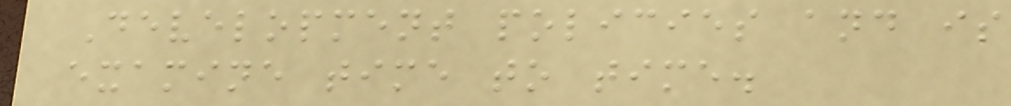Development policies and is
examine time to time.
